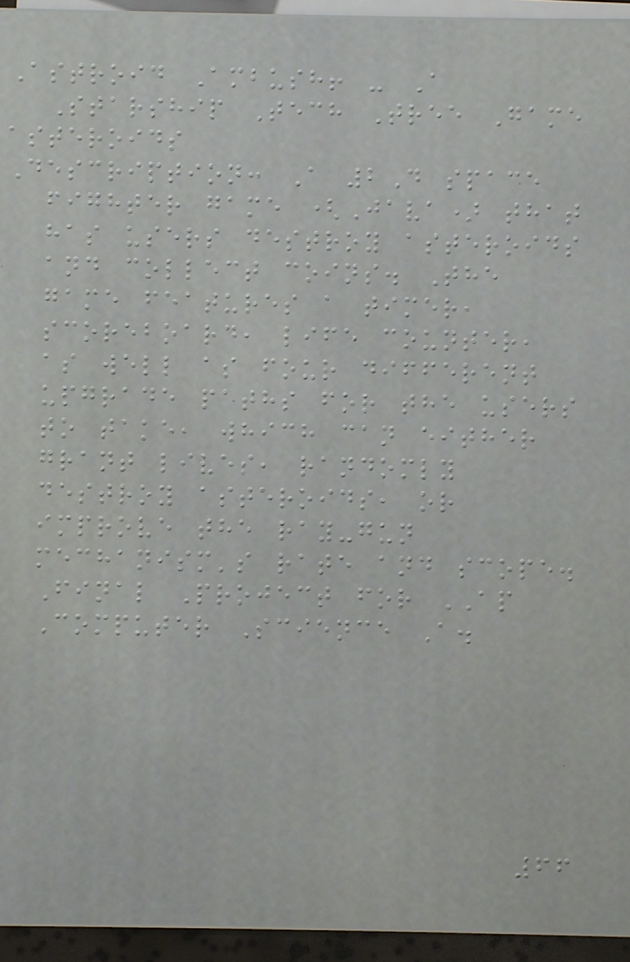Astroid Ambush! - A
Starship Tech Tree Game
asteroids
Description: A 2D space
fighter game (Java) that
has users destroy asteroids
and collect coins. The
game features a timer,
scoreboard, life counter,
as well as four different
upgrade paths for the users
to take, which can either
grant lives, randomly
destroy asteroids, or
improve the ray-gun
mechanism's rate and scope.
Final Project for AP
Computer Science A.
66
